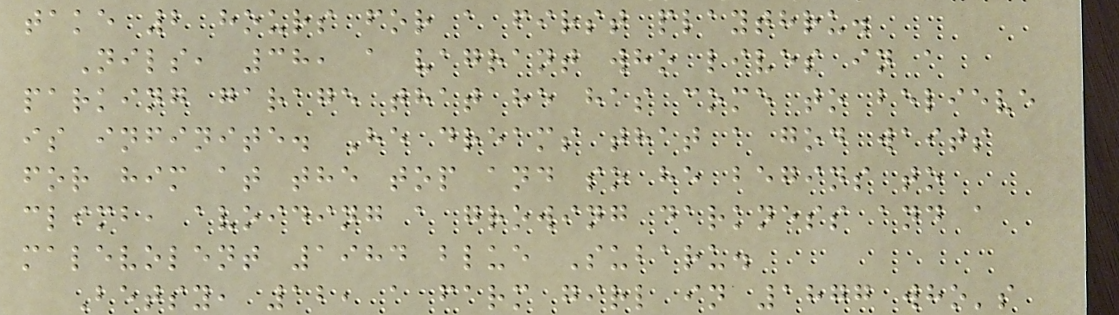take 2 hours for a first playthru.
Nils, 38, a vagrant who lives in a
parking garage that he has come to believe
is infinite. He dreams that a god waits
for him at the top and so he begins to
climb, avoiding a growing darkness and a
malevolent 1984 blue Subaru.
Betsy, 12, a farm girl in 1877 who's
